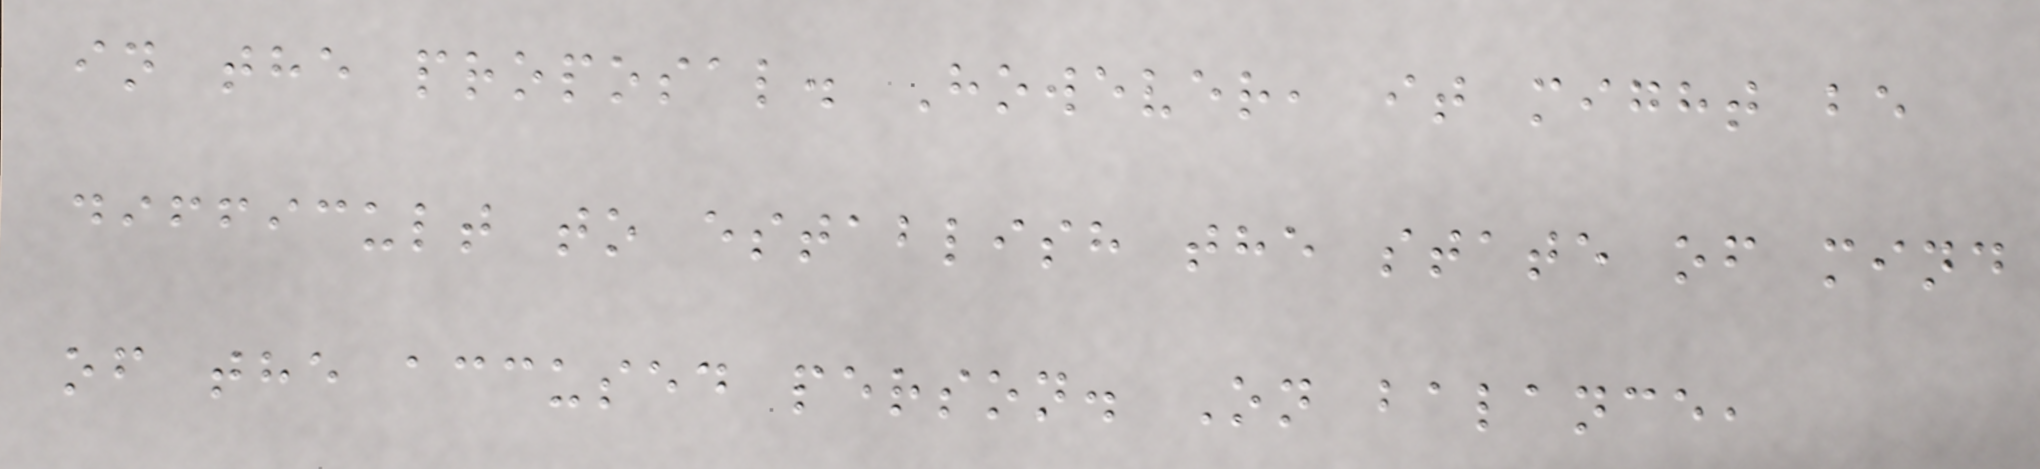in the proposal. However, it might be
difficult to establish the state of mind
of the accused person. On balance,
